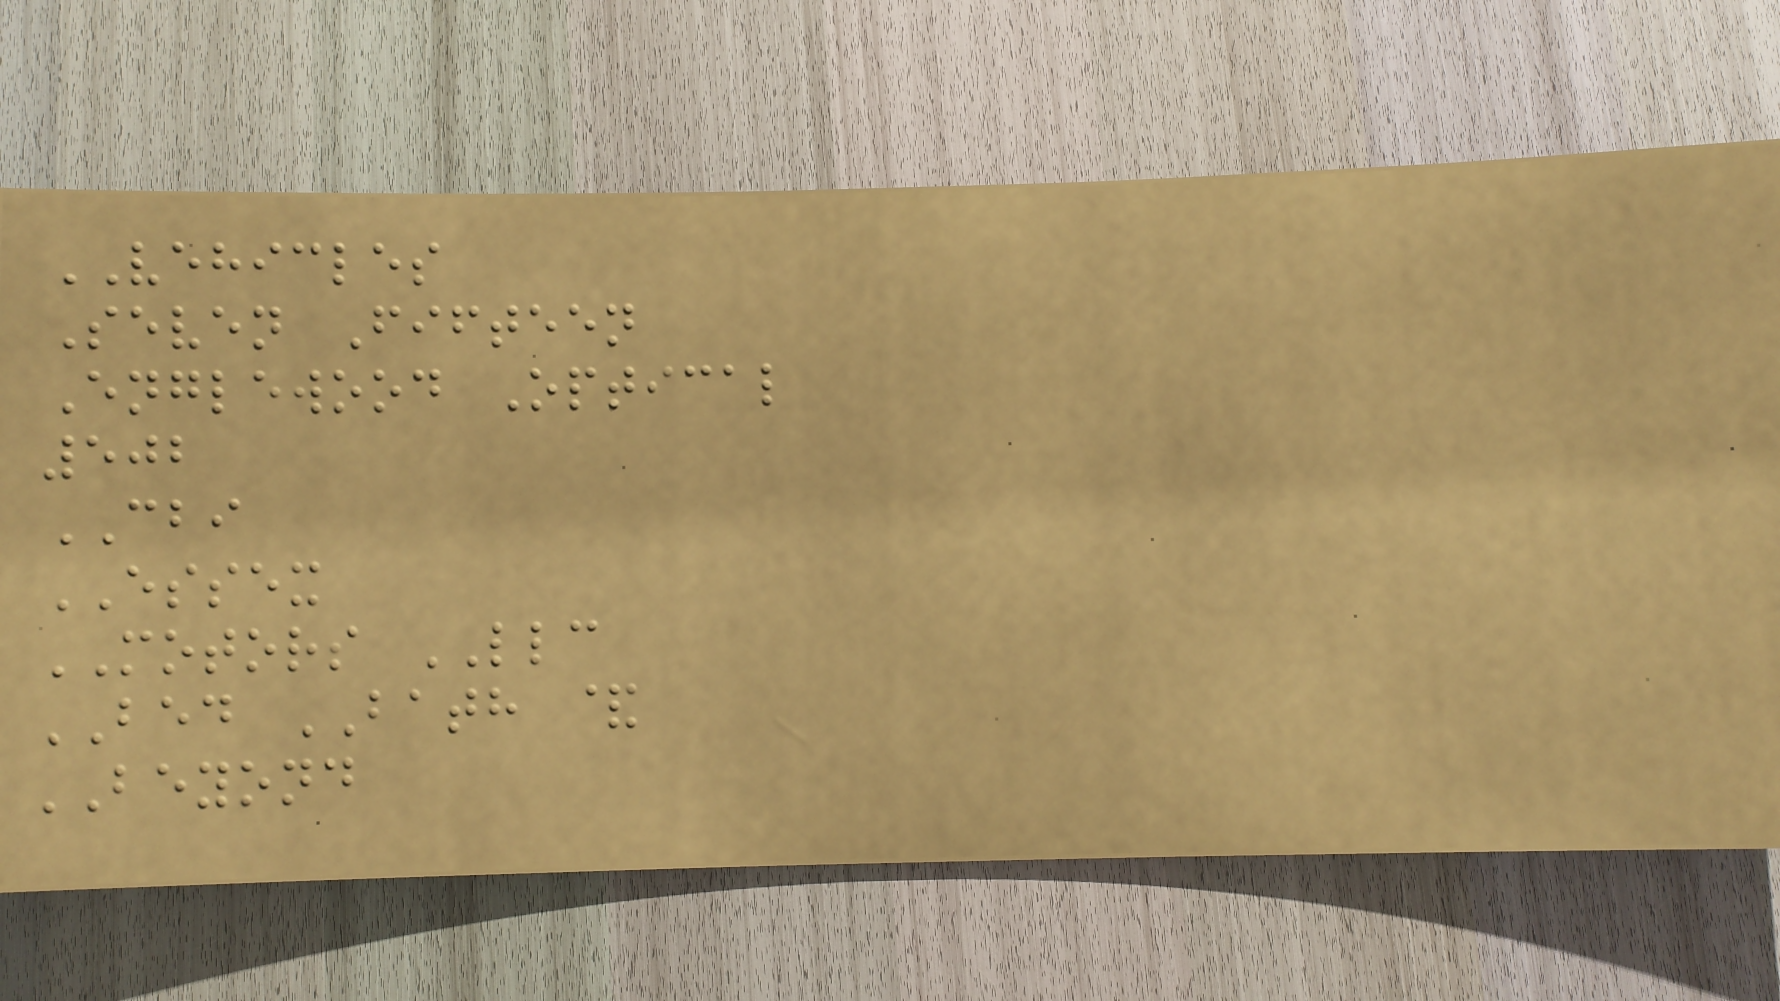VEHICLES
Seven Fifteen
Englewood Optical
502
CBI
ESSEX
MOTORS LLC
BED BATH &
BEYOND
